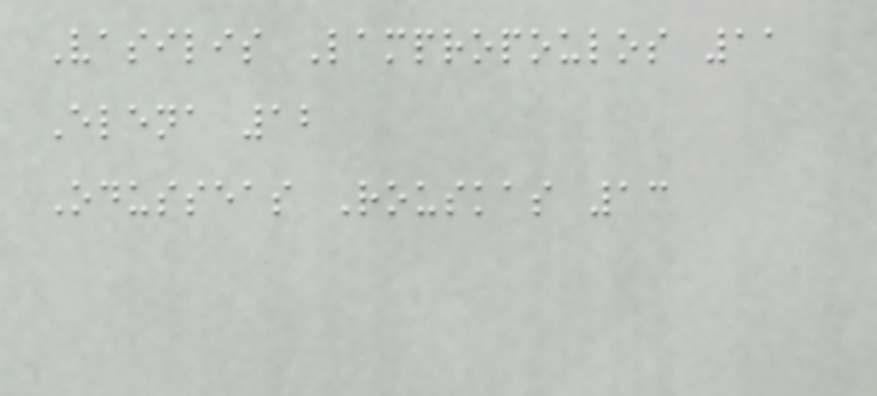Vasilis Lampropoulos 11
Elena 12
Odusseas Rouskas 13
